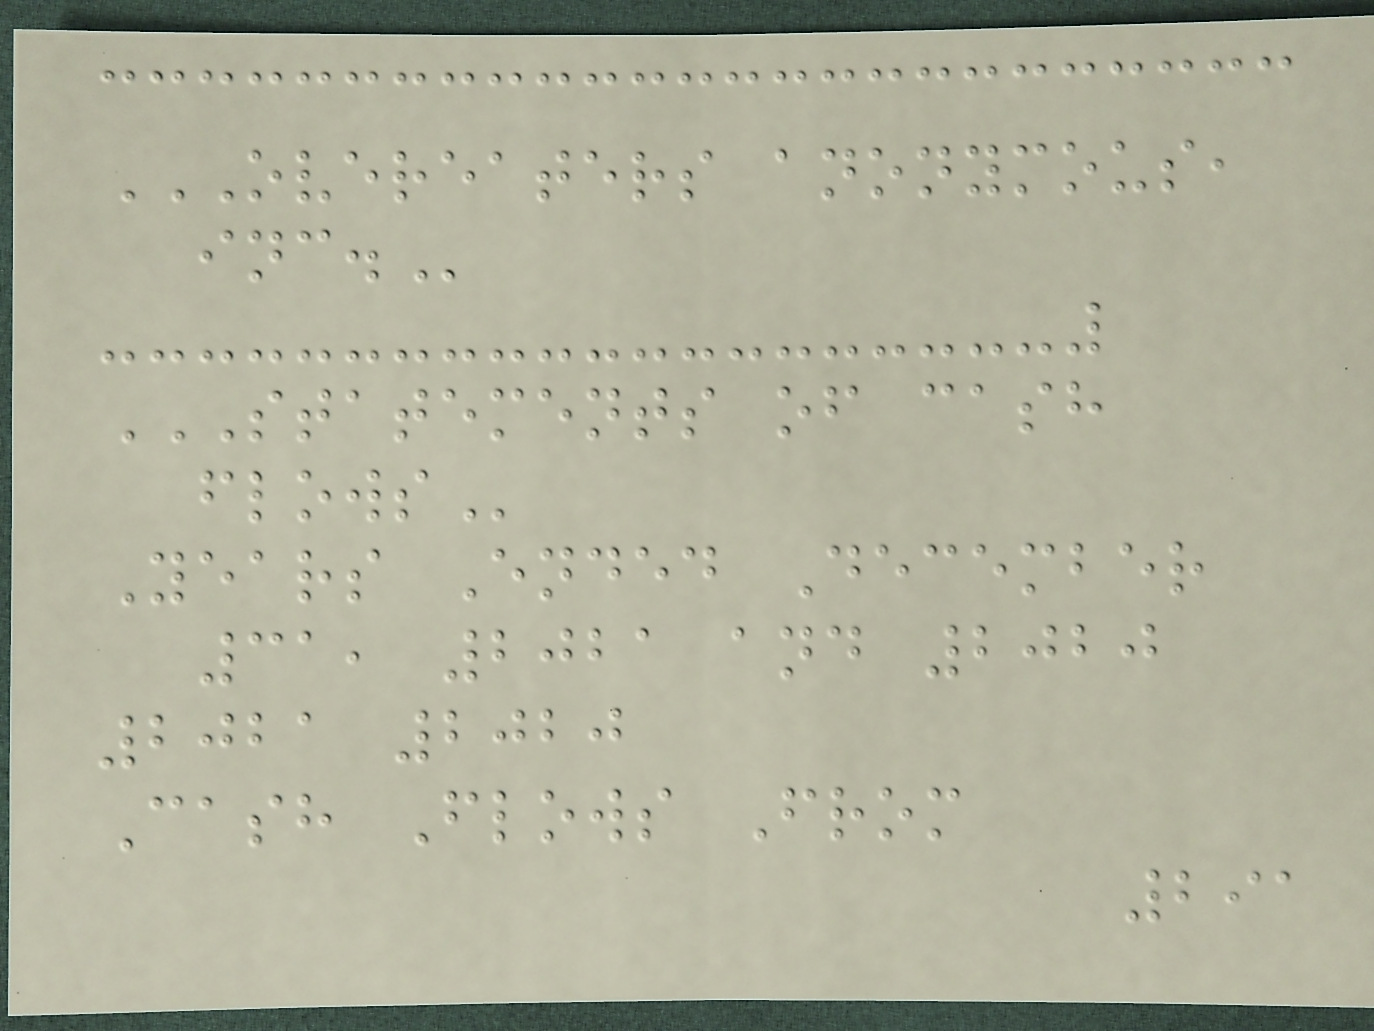OVEREATERS ANONYMOUS,
INC.
STATEMENTS OF CASH
FLOWS
Years Ended December
31, 2021 and 2020
2021 2020
Cash Flows From
291
